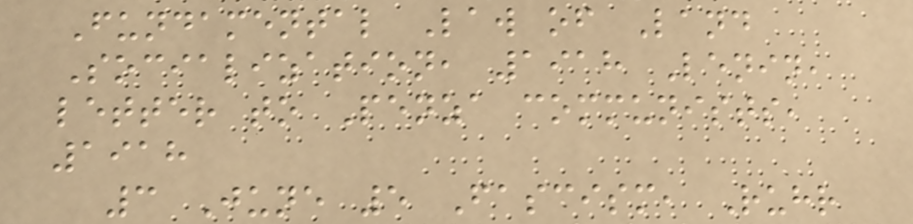Fundamental Law of Land
Socialization, 1918 Lenin,
letter to Penza communists,
1918
3 June 5 Fascism, Ruhr
